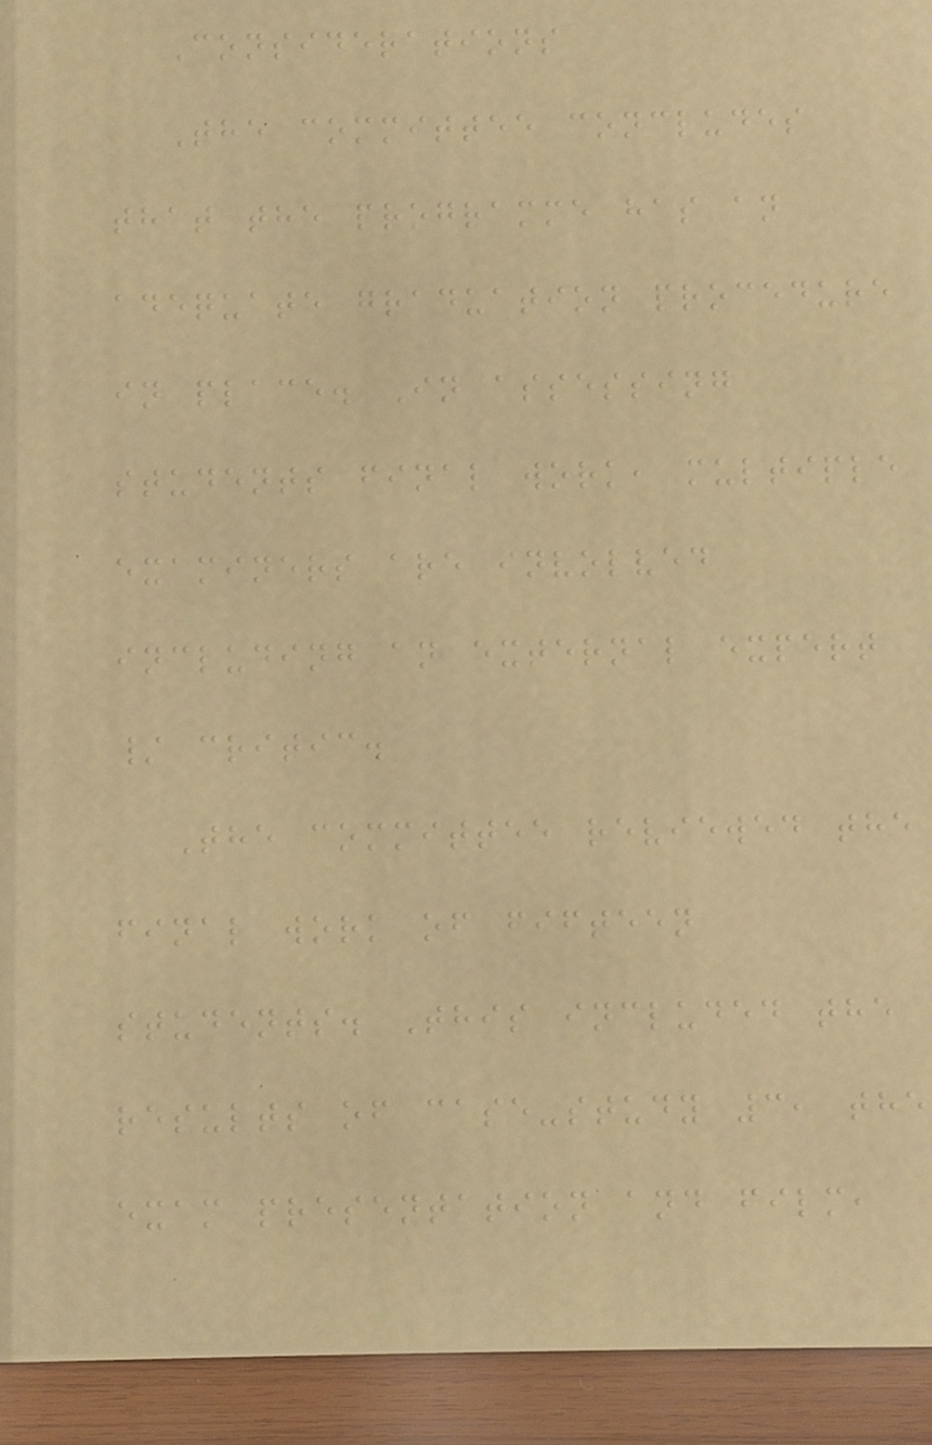Considerations
The committee concludes
that the programme has an
adequate graduation procedure
in place. In assessing
students final work, multiple
examiners are involved
including an external expert
/ critic.
The committee reviewed the
final work of fifteen
students. This included the
results of case-study 3, the
exam presentation and film,
